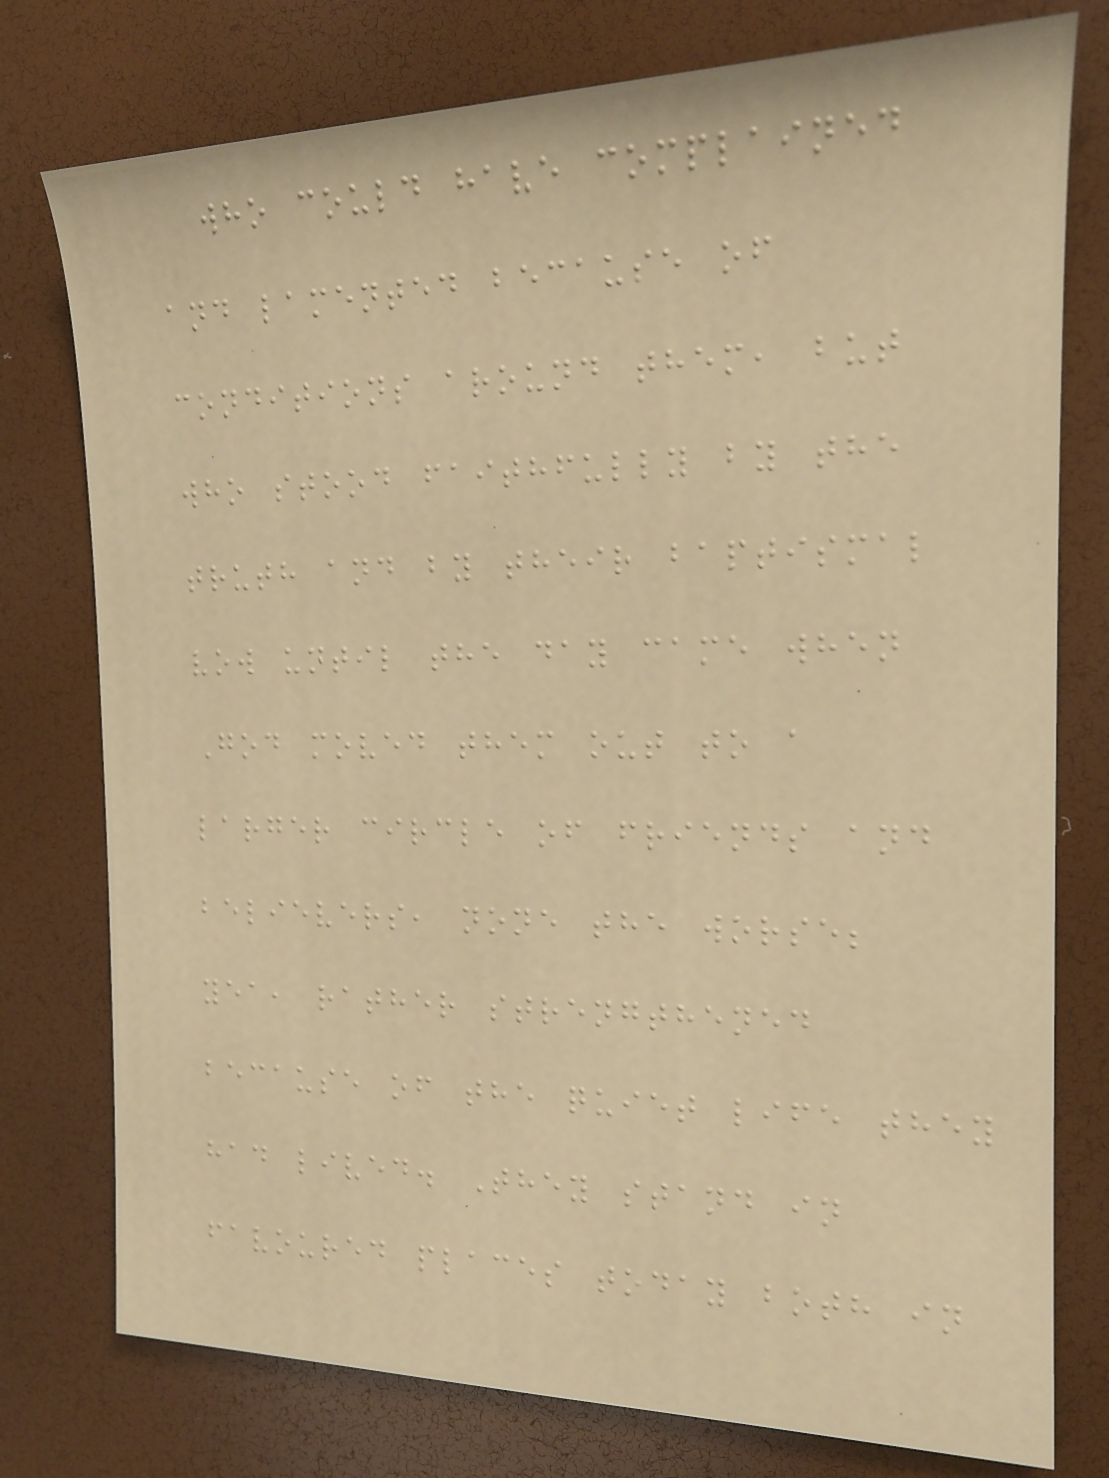who could have complained
and lamented because of
conditions around them, but
who stood faithfully by the
truth and by their baptismal
vow until the day came when
God moved them out to a
larger circle of friends and
believers, none the worse;
yea, rather strengthened
because of the quiet life they
had lived. They stand in
favoured places today both in
